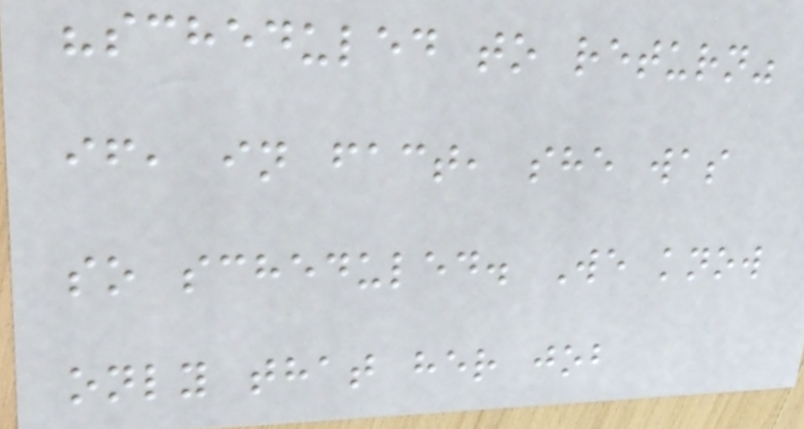"scheduled to return"
if, in fact, she was
so scheduled. We know
only that her job
